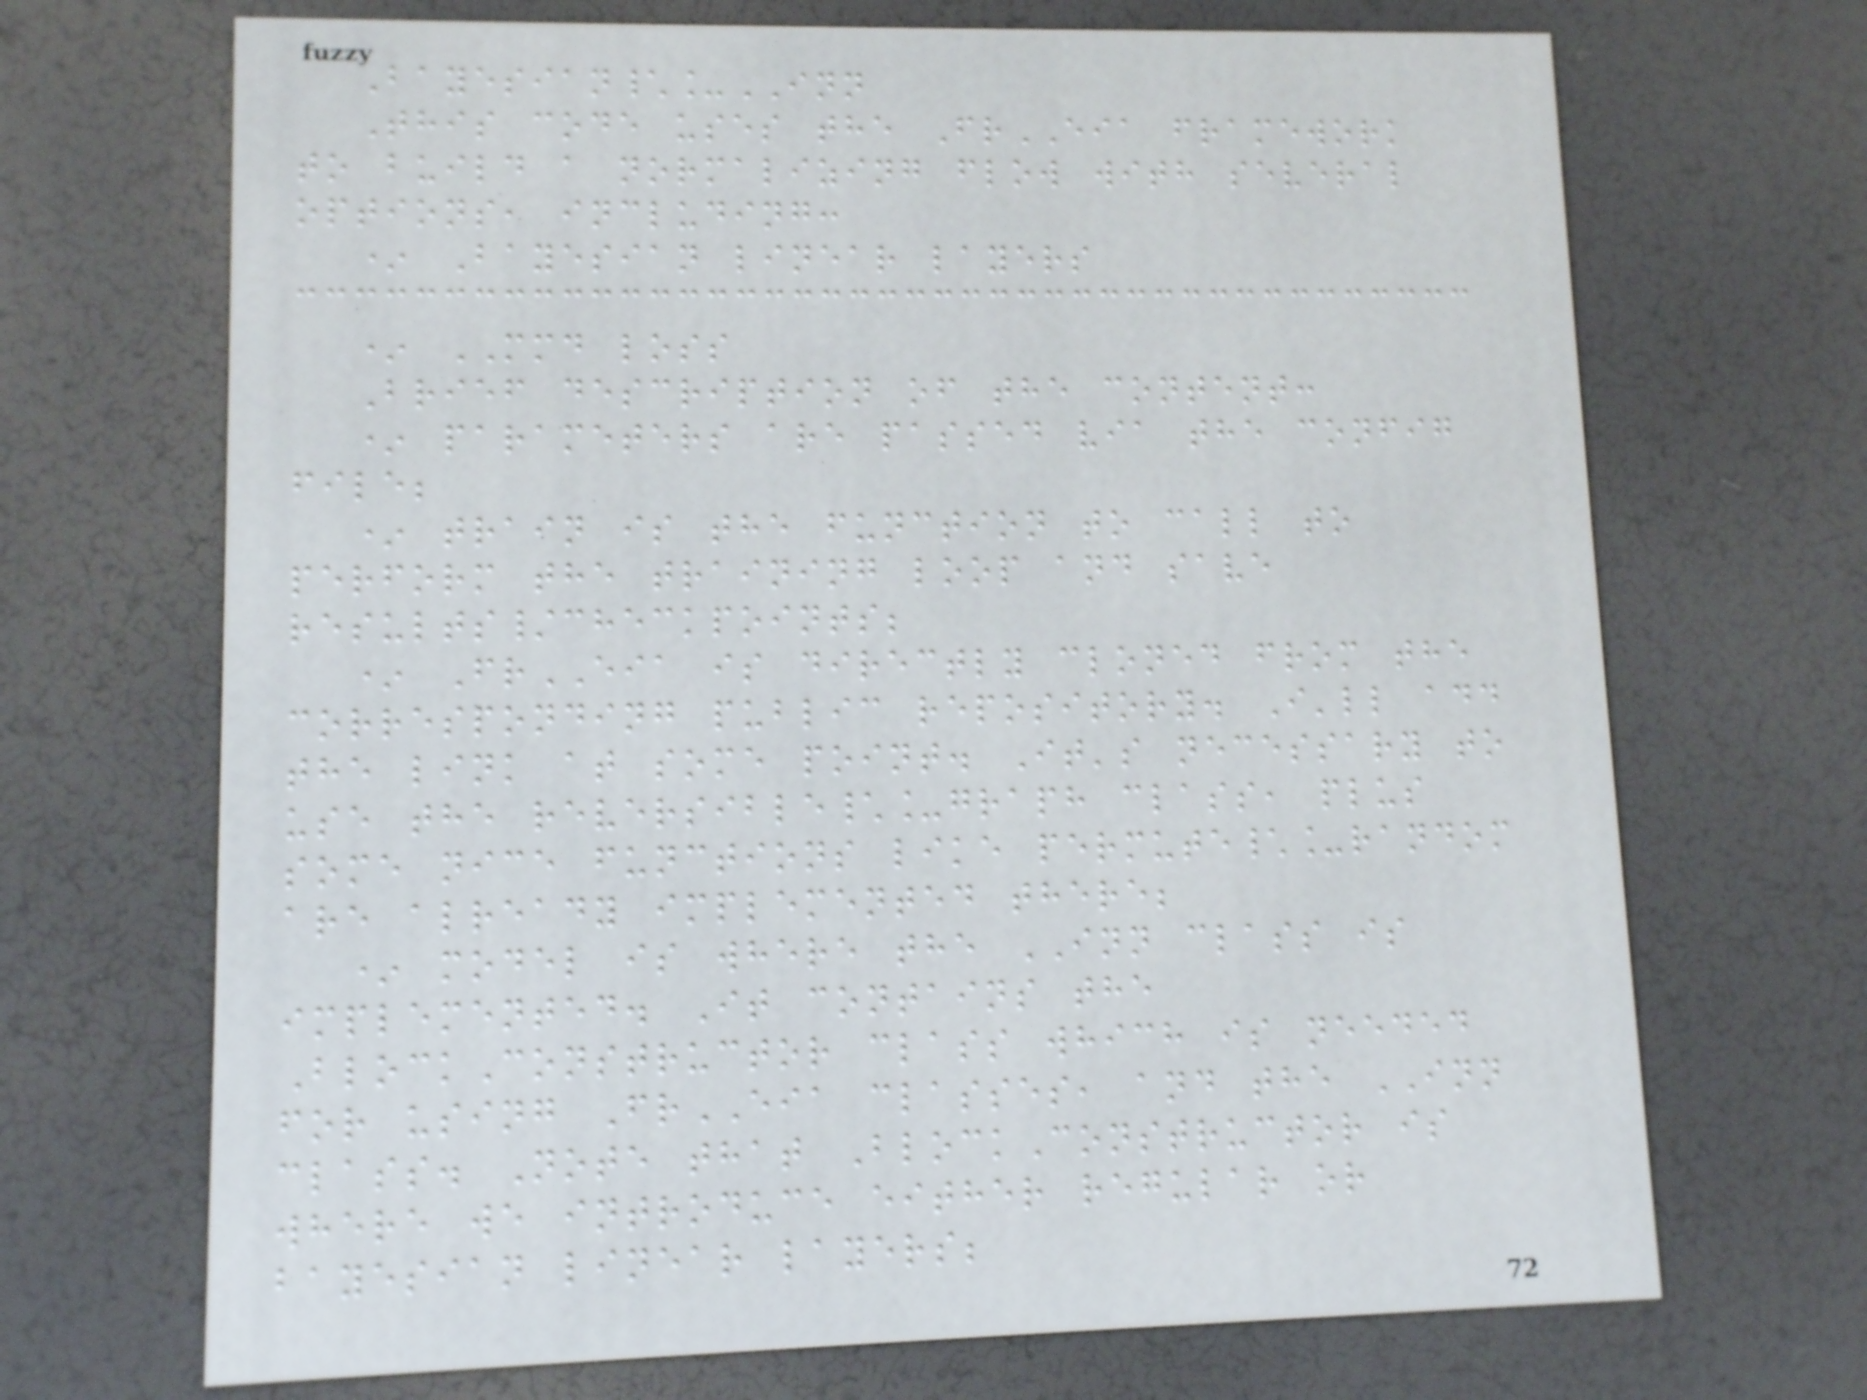Bayesian\_INN
This code uses the FrEIA framework
to build a normalizing flow with several
options, including:
* Bayesian linear layers
* MMD loss
Brief description of the content:
* parameters are passed via the config
file;
* train is the function to call to
perform the training loop and save
results/checkpoints;
* FrEIA is directly cloned from the
corresponding public repository. I'll add
the link at some point. It's necessary to
use the reversible\_graph class, plus
some nice functions like permute\_random
are already implemented there;
* model is where the INN class is
implemented. It contains the
BlockConstructor class which is needed
for using FrEIA classes, and the INN
class. Note that BlockConstructor is
where we introduce either regular or
bayesian linear layers;
